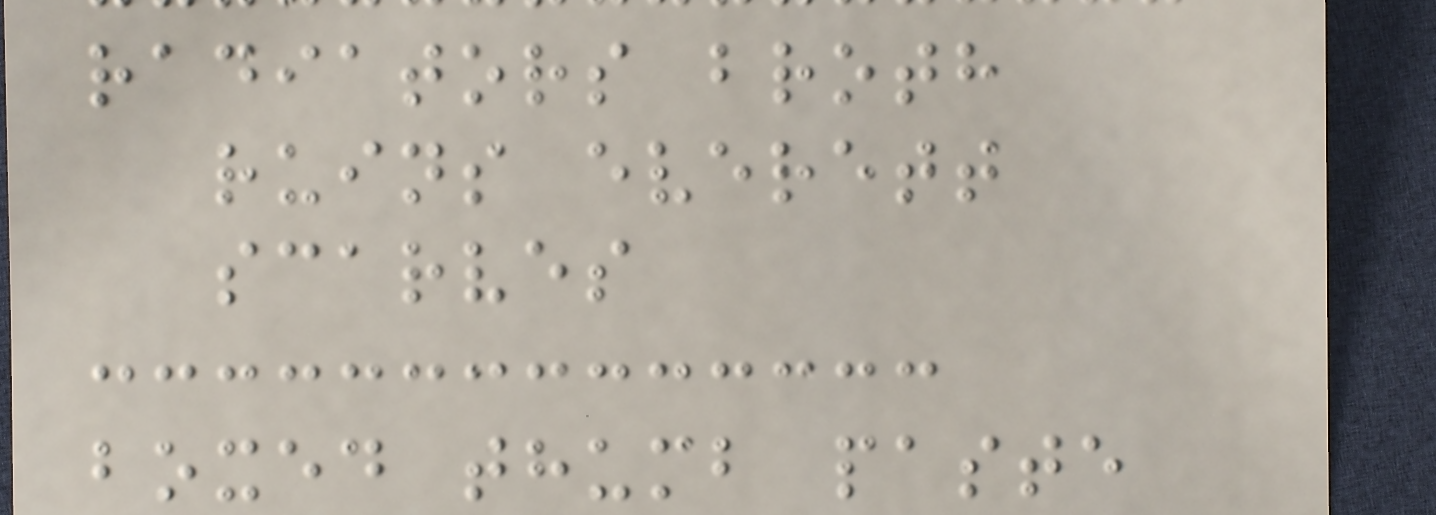radiators broth
ruins everett
scarves
boxed thumb paste
